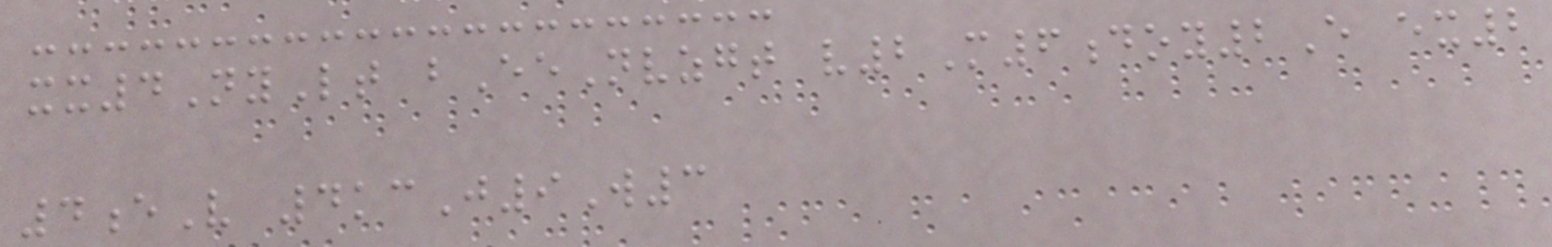xx4NyLt bEeNvzgt v2M6doy2E ex2
4eV 4kcJ9W3
